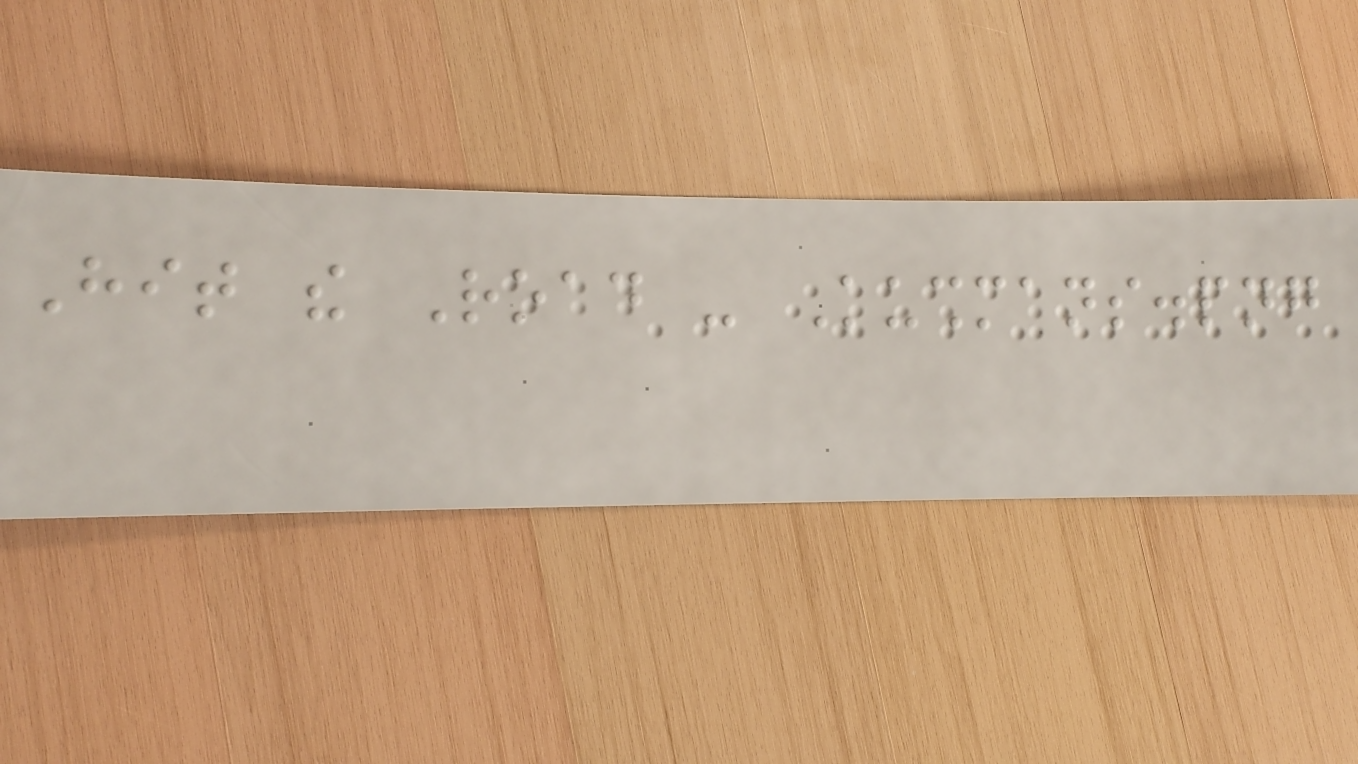Hit the Road - Kushmans.png
